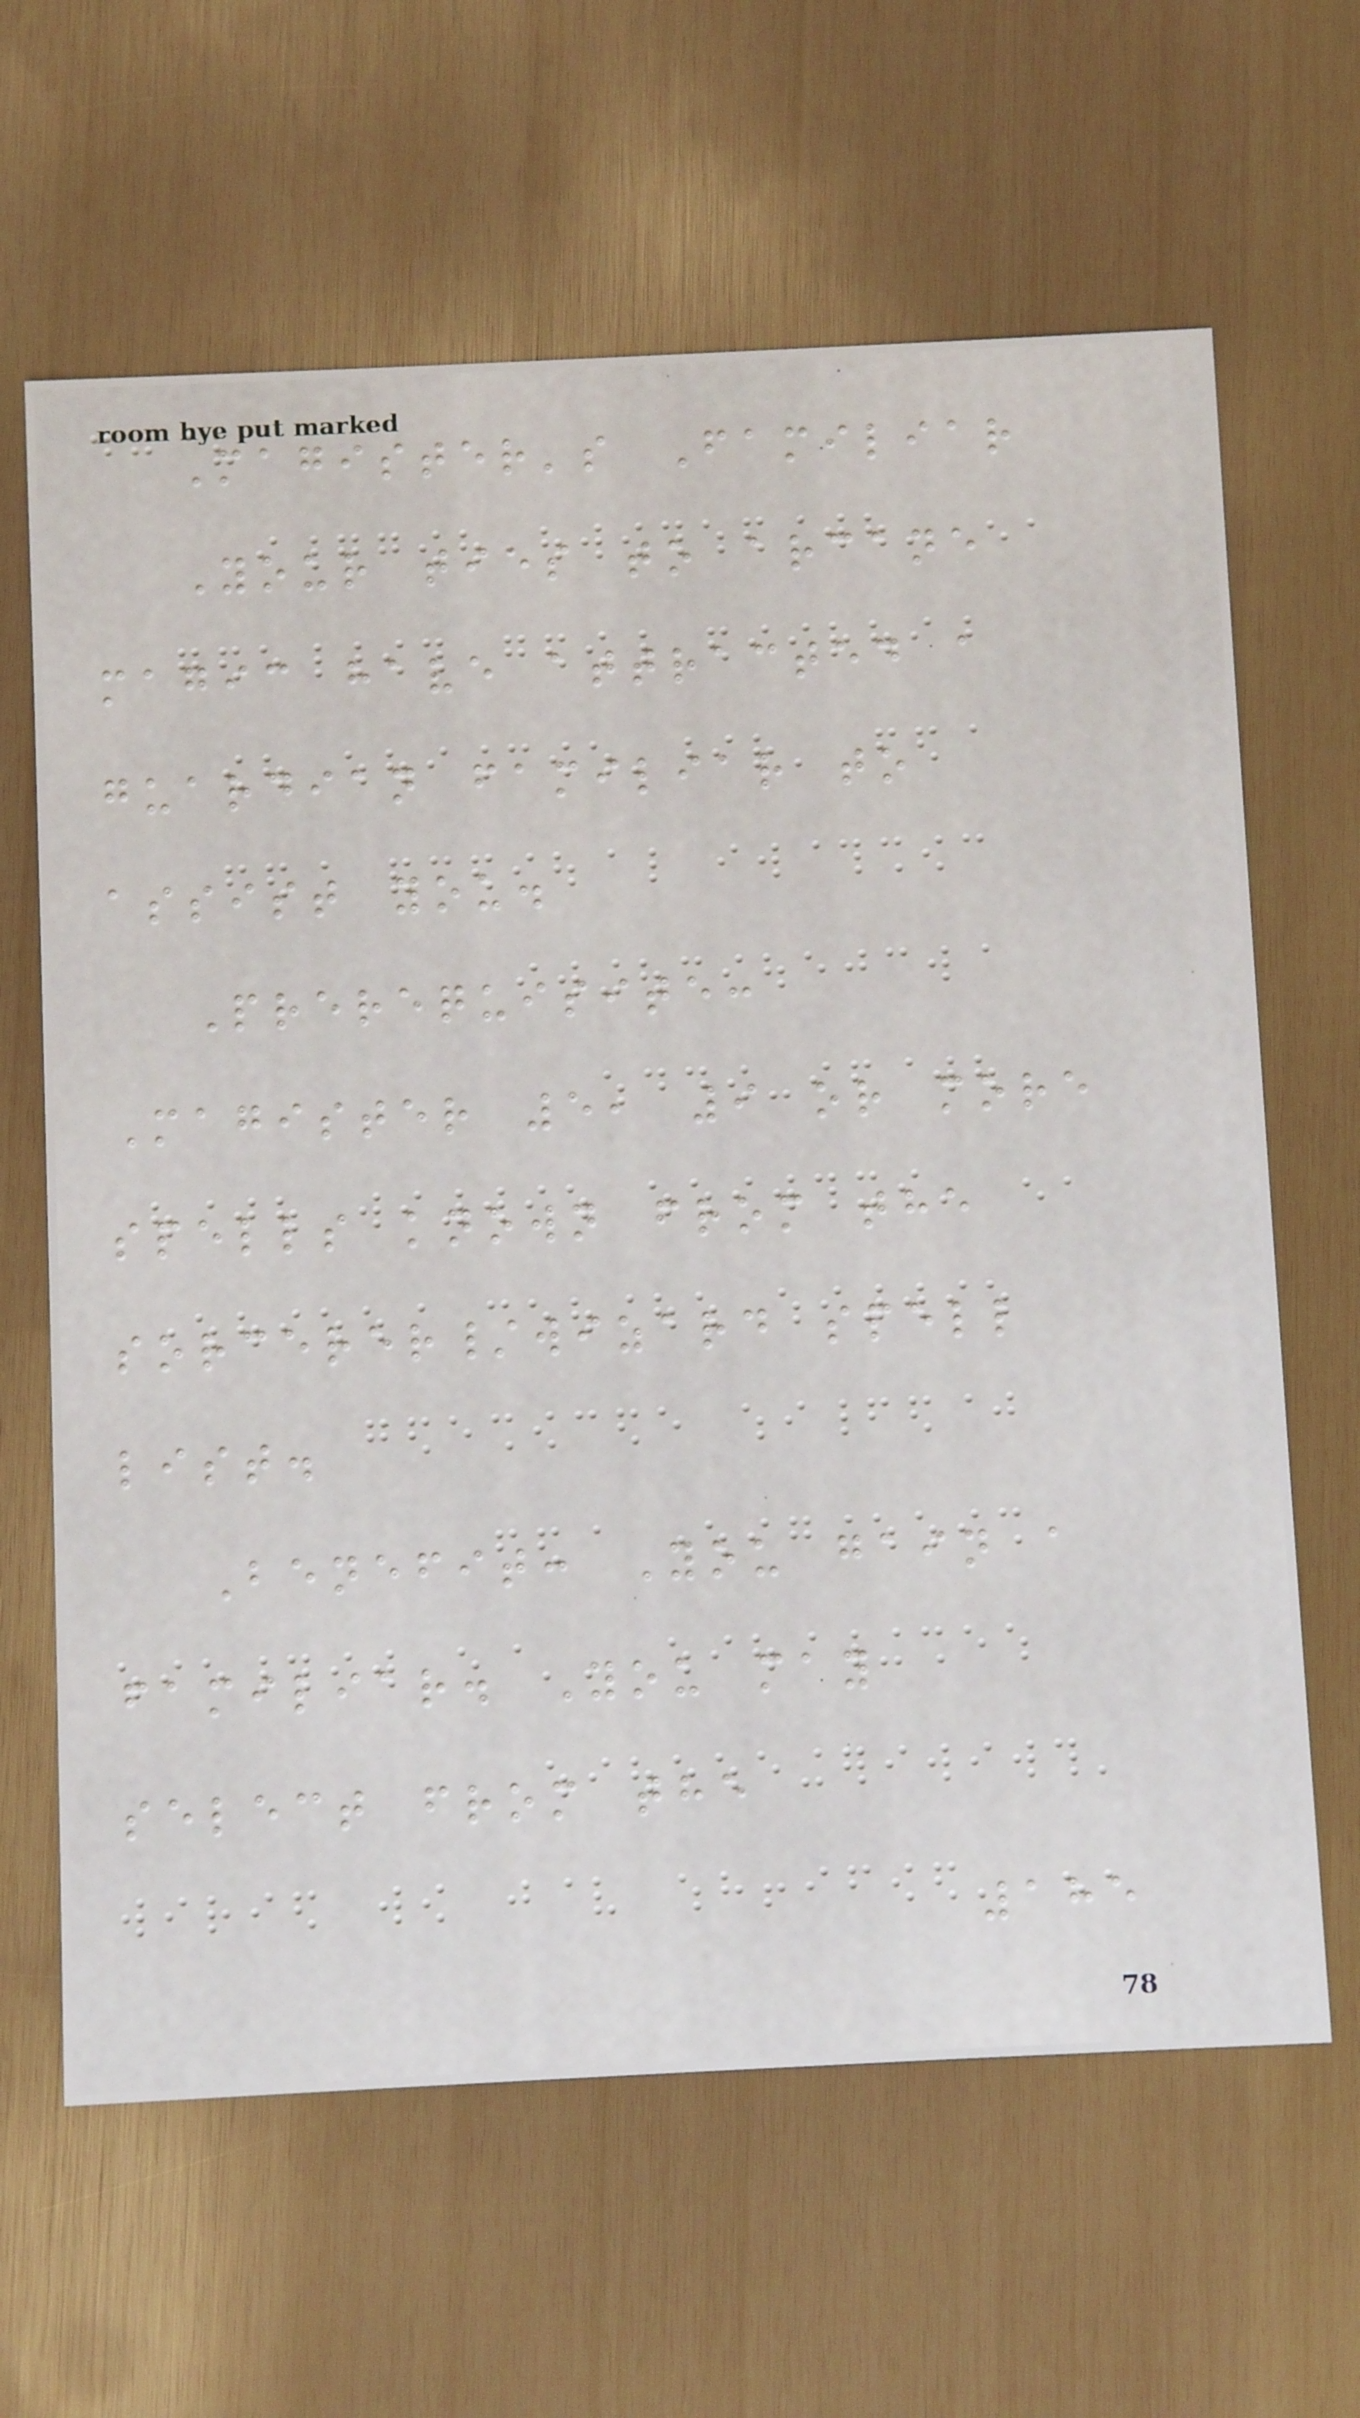Magister's Familiar
Your ties to arcane
magic have attracted a
guardian familiar to
assist you.
Prerequisite:
Magister 5, 9 or more
spells known from the
sorcerer/wizard spell
list.
Benefit: You gain a
familiar. You may
select from the
185
